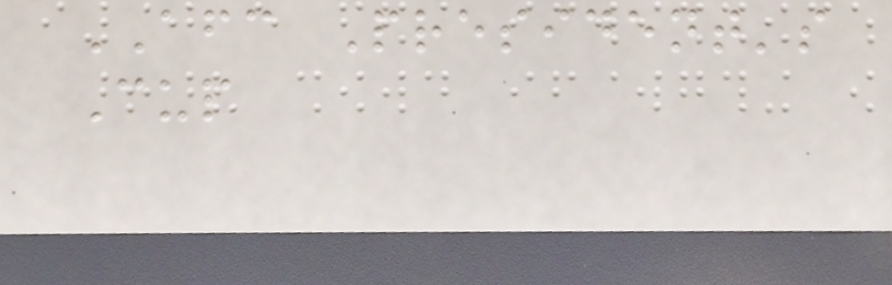AFC President's
Cup
